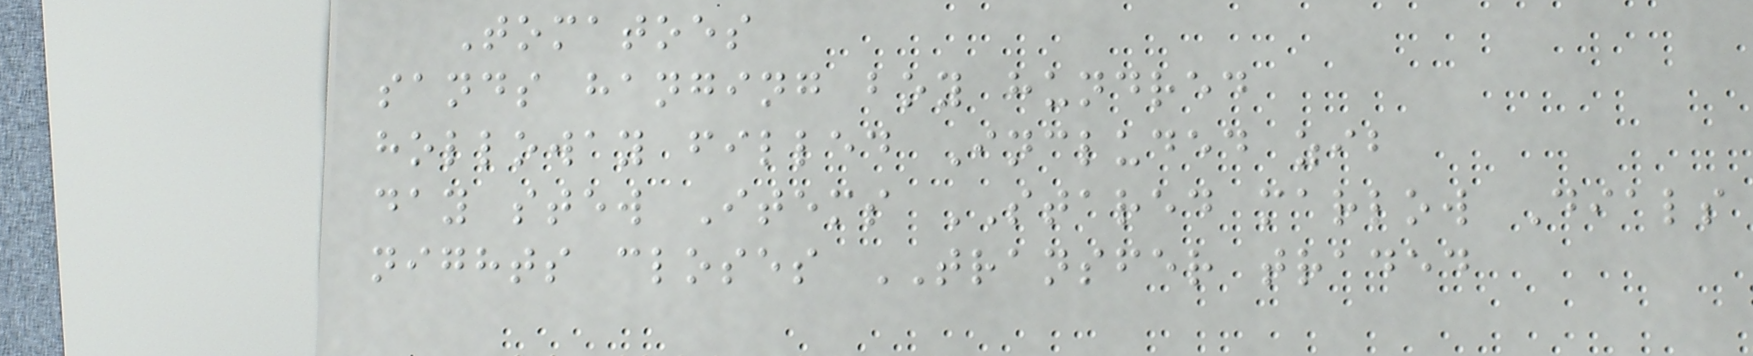Tomatoes
sands hanging boy hundred
holloway filled Included zib
day stew Items STARED marlow Dials
nights closes TRANSFER traded
